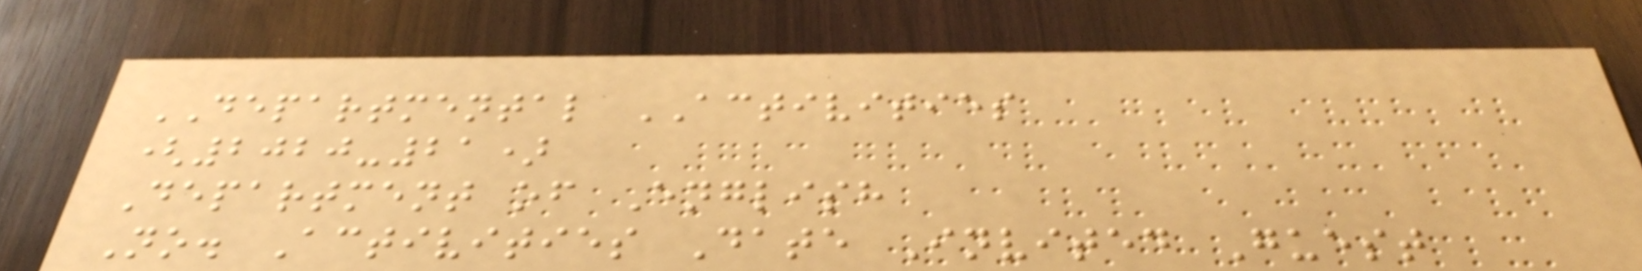DEPARTMENTAL ACTIVITIES
(2020-21)
Department of English
No. Activities Date Invited Guest
